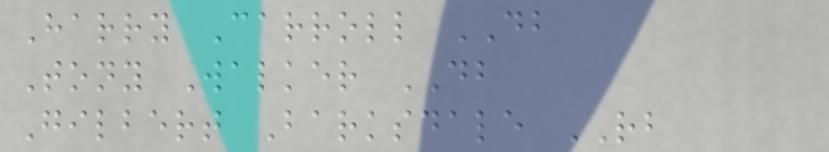Harry Carroll DB
Tony Walker DB
Gilbert Barksdale RB
